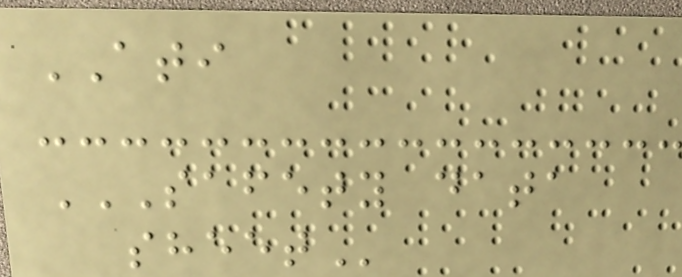ATI
SAFETY DATA
SHEET
